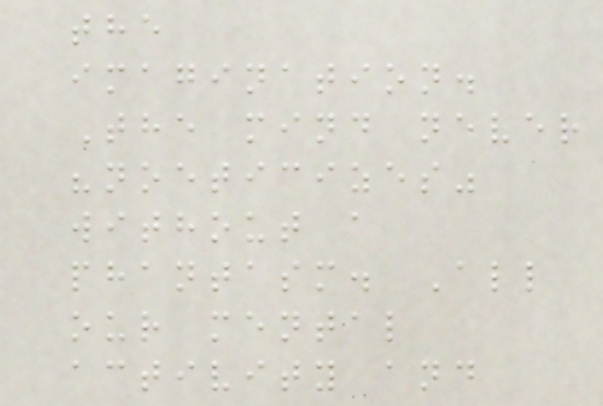the
imagination.
The mind never
"noeticizes"
without a
phantasm. All
our mental
activity and
